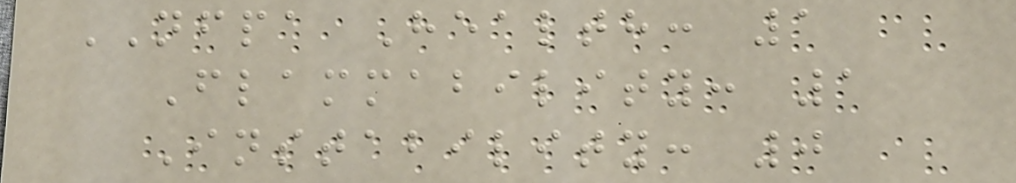NFPA Health: 1
Flammability: 1
Instability: 0
